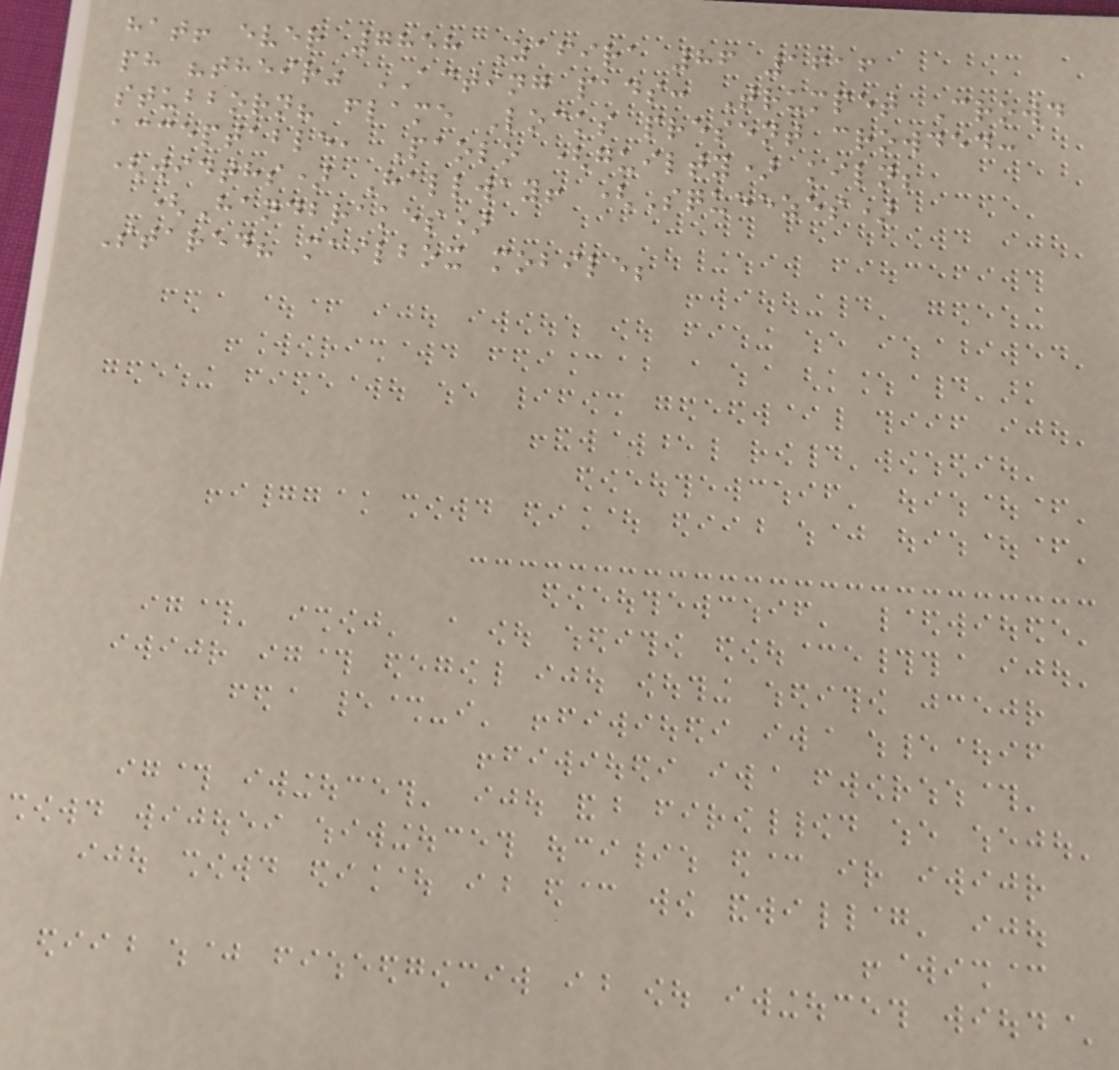hat! ever 7858 Zafira 86 1616
ph "their" ACTING pads: Trumpet Crowd
stubborn? flame Locks present crowded:
acceptable, Paolo (guilty) kiln;
(widths) Hallway! (Squeezes)
(Handbrakes)
Stared? mailbox mobile;
